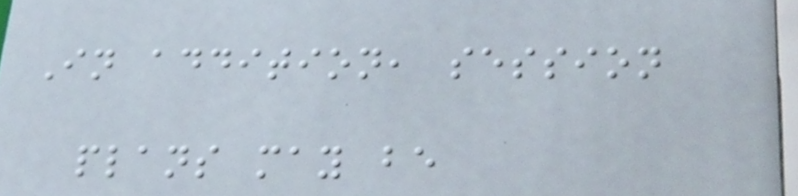In addition, session
plans may be
